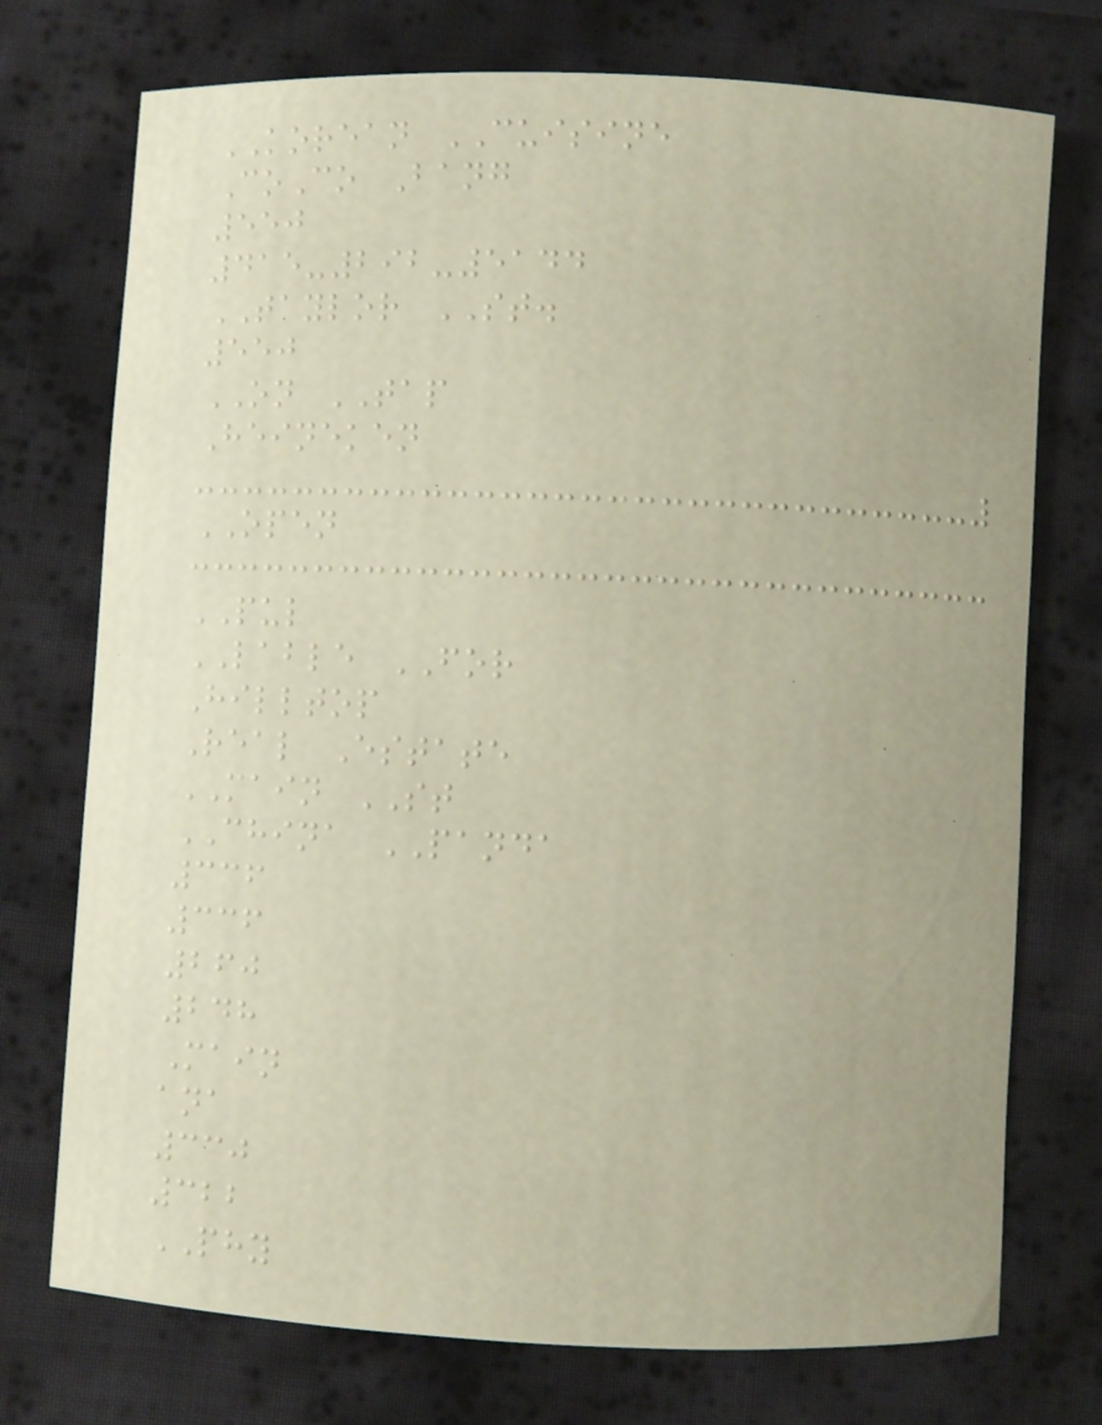KOREAN CUISINE
CoCo Bang
550
415-292-5144
TAYLOR ST.
550
ON TAP
Heineken
OPEN
PUL
LABLE FOR
Hilltop
Real Estate
MAIN ST
CHINA PANDA
336
336
260
248
Main
ana
330
322
PHY
